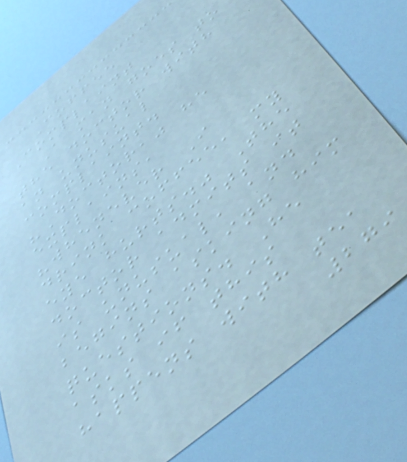Coffee
Complaint
A man goes to
the doctor with
an unusual
complaint.
"Doctor," he
explains,
"whenever I
drink coffee, my
eye hurts." The
doctor admits it
is unusual, and
begins asking him
questions. He
asks if this
happens with tea
279
